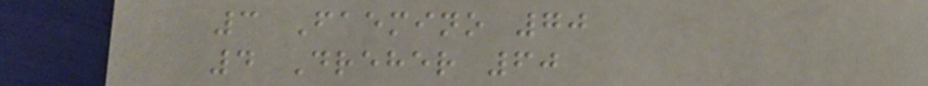3 Faemino 70
4 Dreher 60
